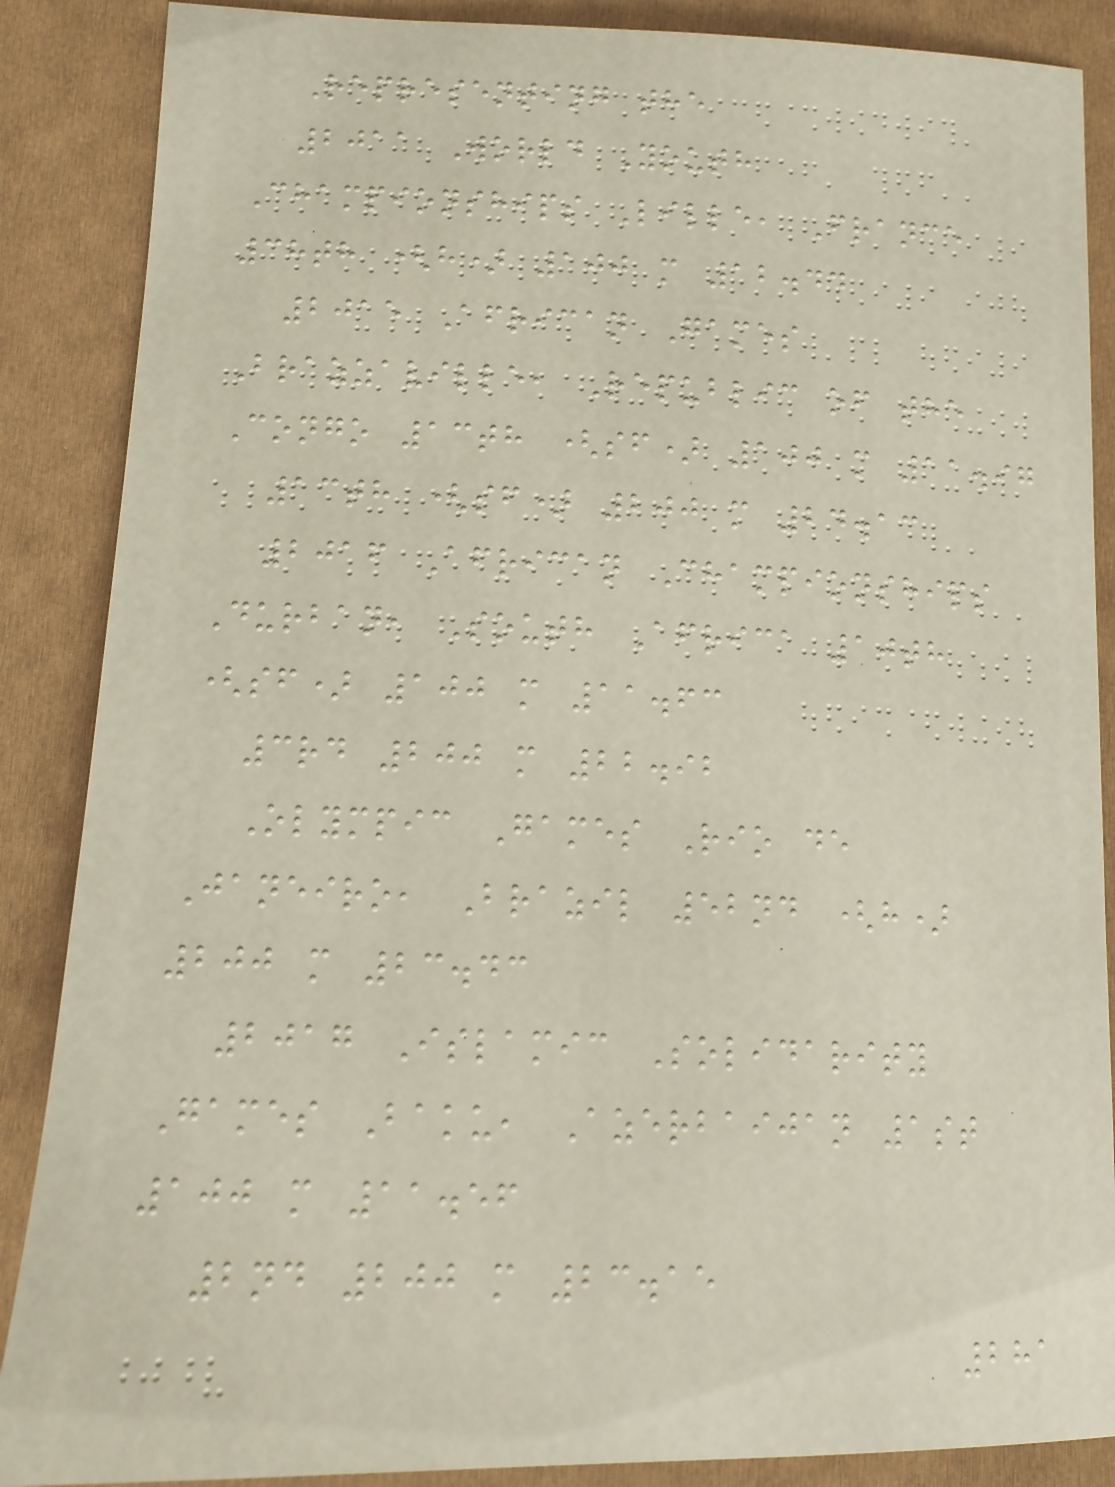Representing the
2011 World Youth
Championships Lille, France
38th (h) 100 m 12.44
2015 African Games
Brazzaville, Republic of the
Congo 13th (sf) 100 m 11.97
13th (sf) 200 m 24.13
2016 African Championships
Durban, South Africa 10th
(sf) 100 m 11.63
3rd 200 m 22.92
Olympic Games Rio de
Janeiro, Brazil 52nd (h)
200 m 23.43
2017 Islamic Solidarity
Games Baku, Azerbaijan 1st
100 m 11.56
2nd 200 m 23.15
281
